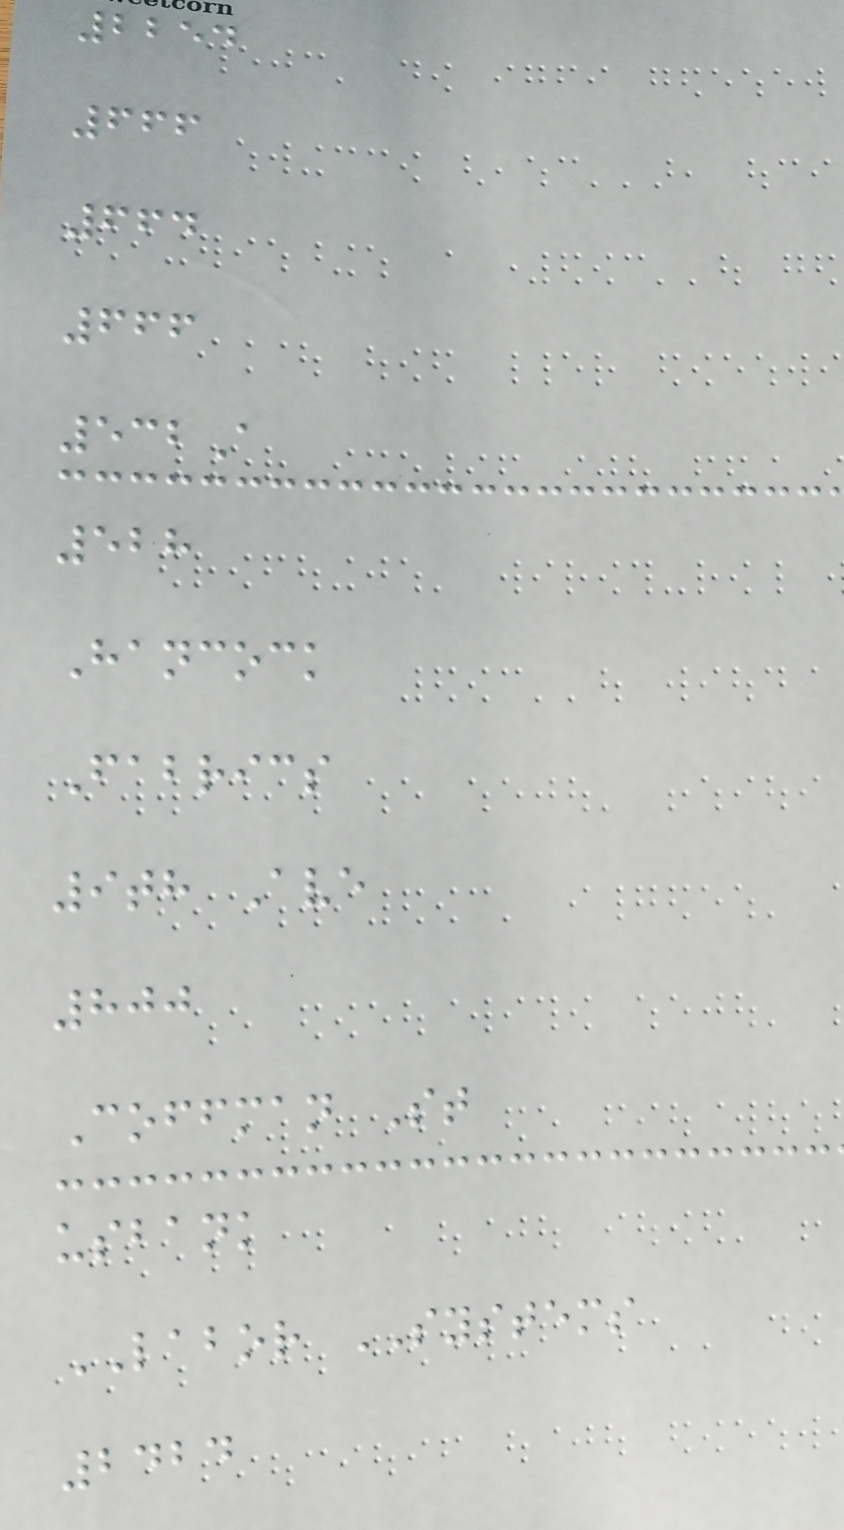2254
666
664
666
532A
528
Hancock
Fabrics
9th Ave
800
Coffman St
usbank
LABOR SYSTEMS
2424
